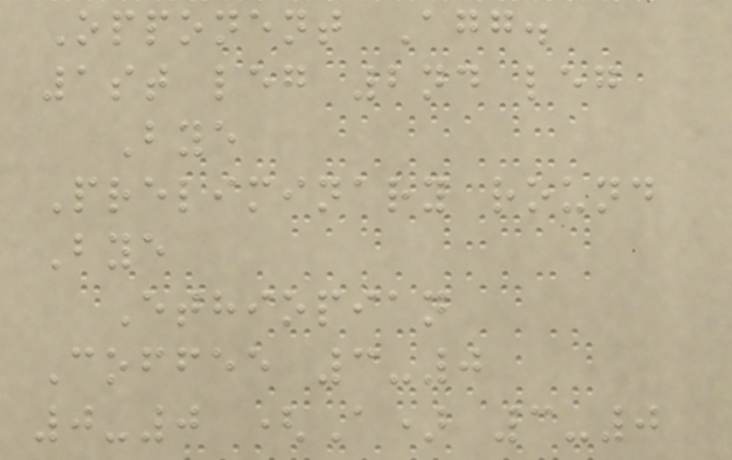Opponent Agg.
1st leg 2nd leg
Bye
Preliminary round
Bye
Ethiopian
Coffee 3-0
0-0 (A) 3-0
